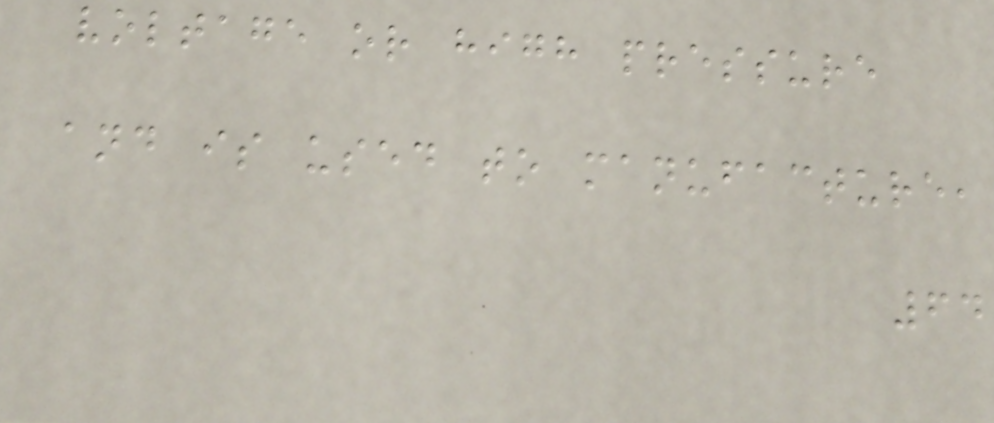voltage or high pressure
and is used to manufacture,
64
